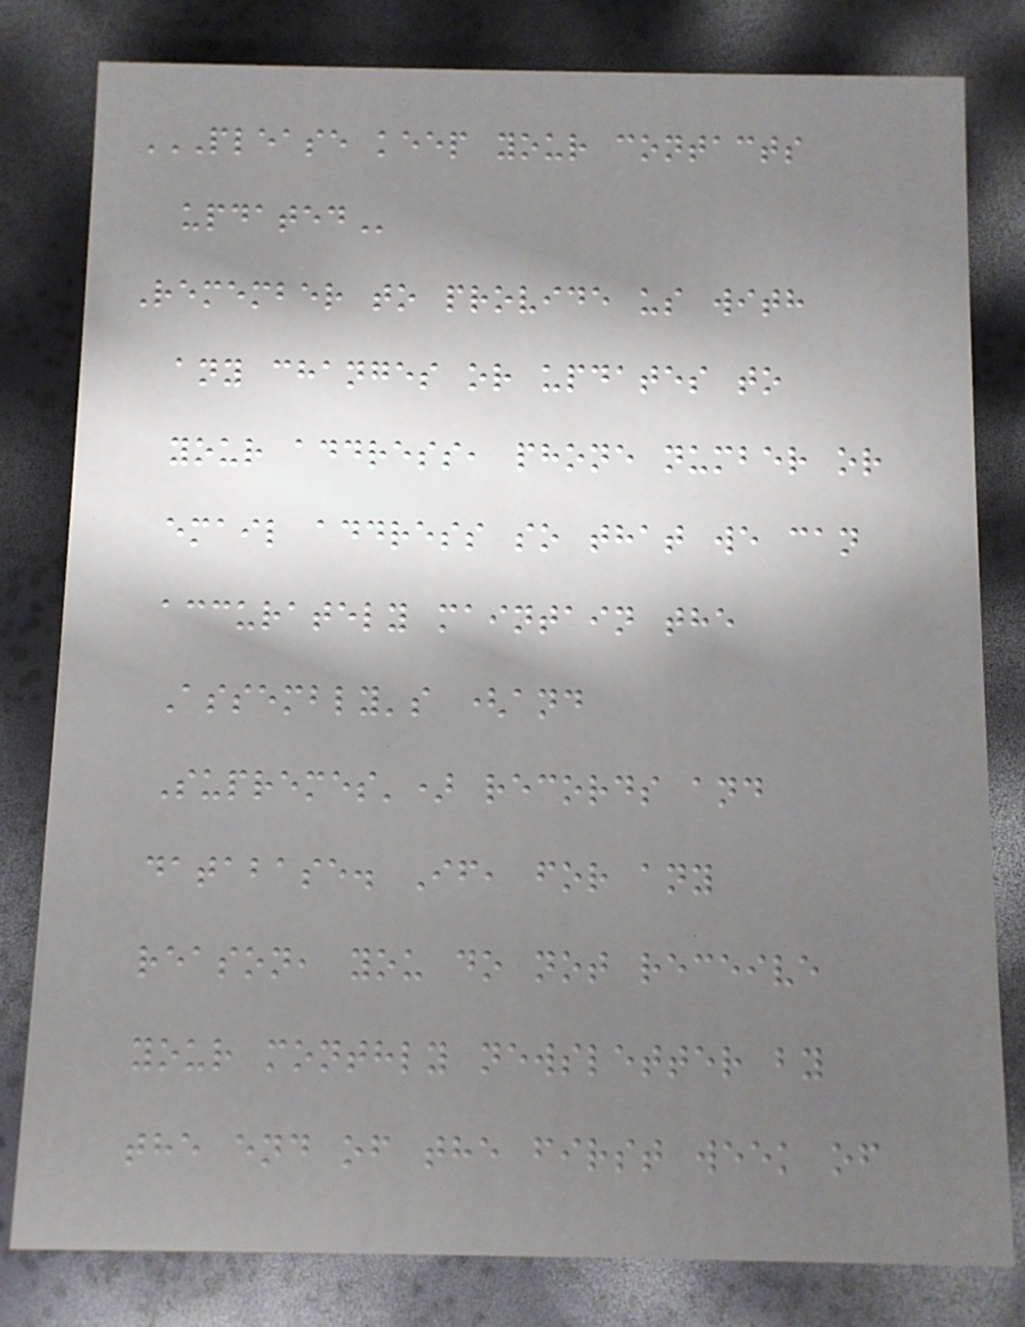PLEASE KEEP YOUR CONTACTS
UPDATED
Remember to provide us with
any changes or updates to
your address, phone number or
email address so that we can
accurately maintain the
Assembly's (and
Supremes') records and
database. If, for any
reason, you do not receive
your monthly newsletter by
the end of the first week of
